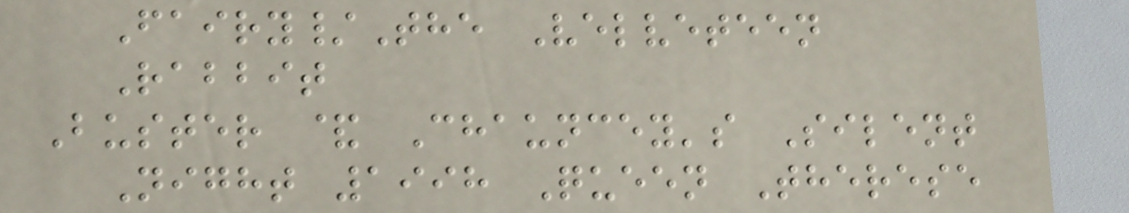Fairy/The Velveteen
Rabbit
Buster & Chauncey's Silent
Night 1998 Queen Therese
